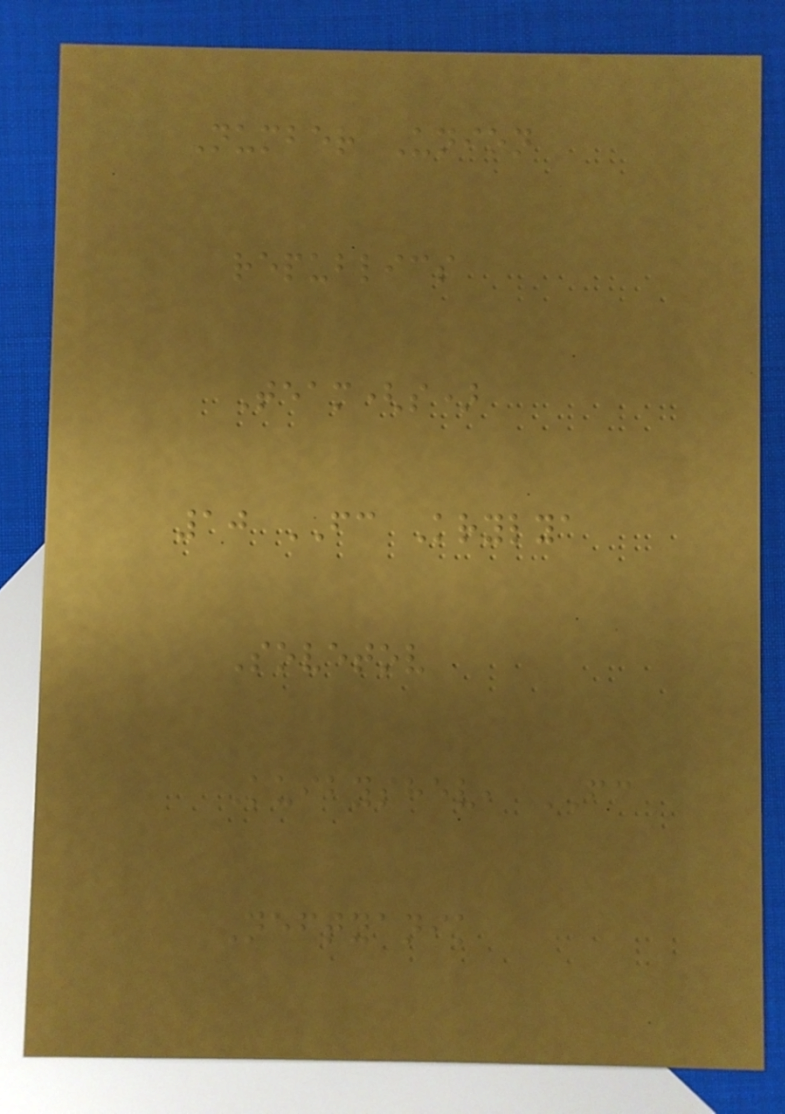Number Union
republics
Team(s)
10 FC Krylya
Sovetov
Kuibyshev, FC
Neftyanik
